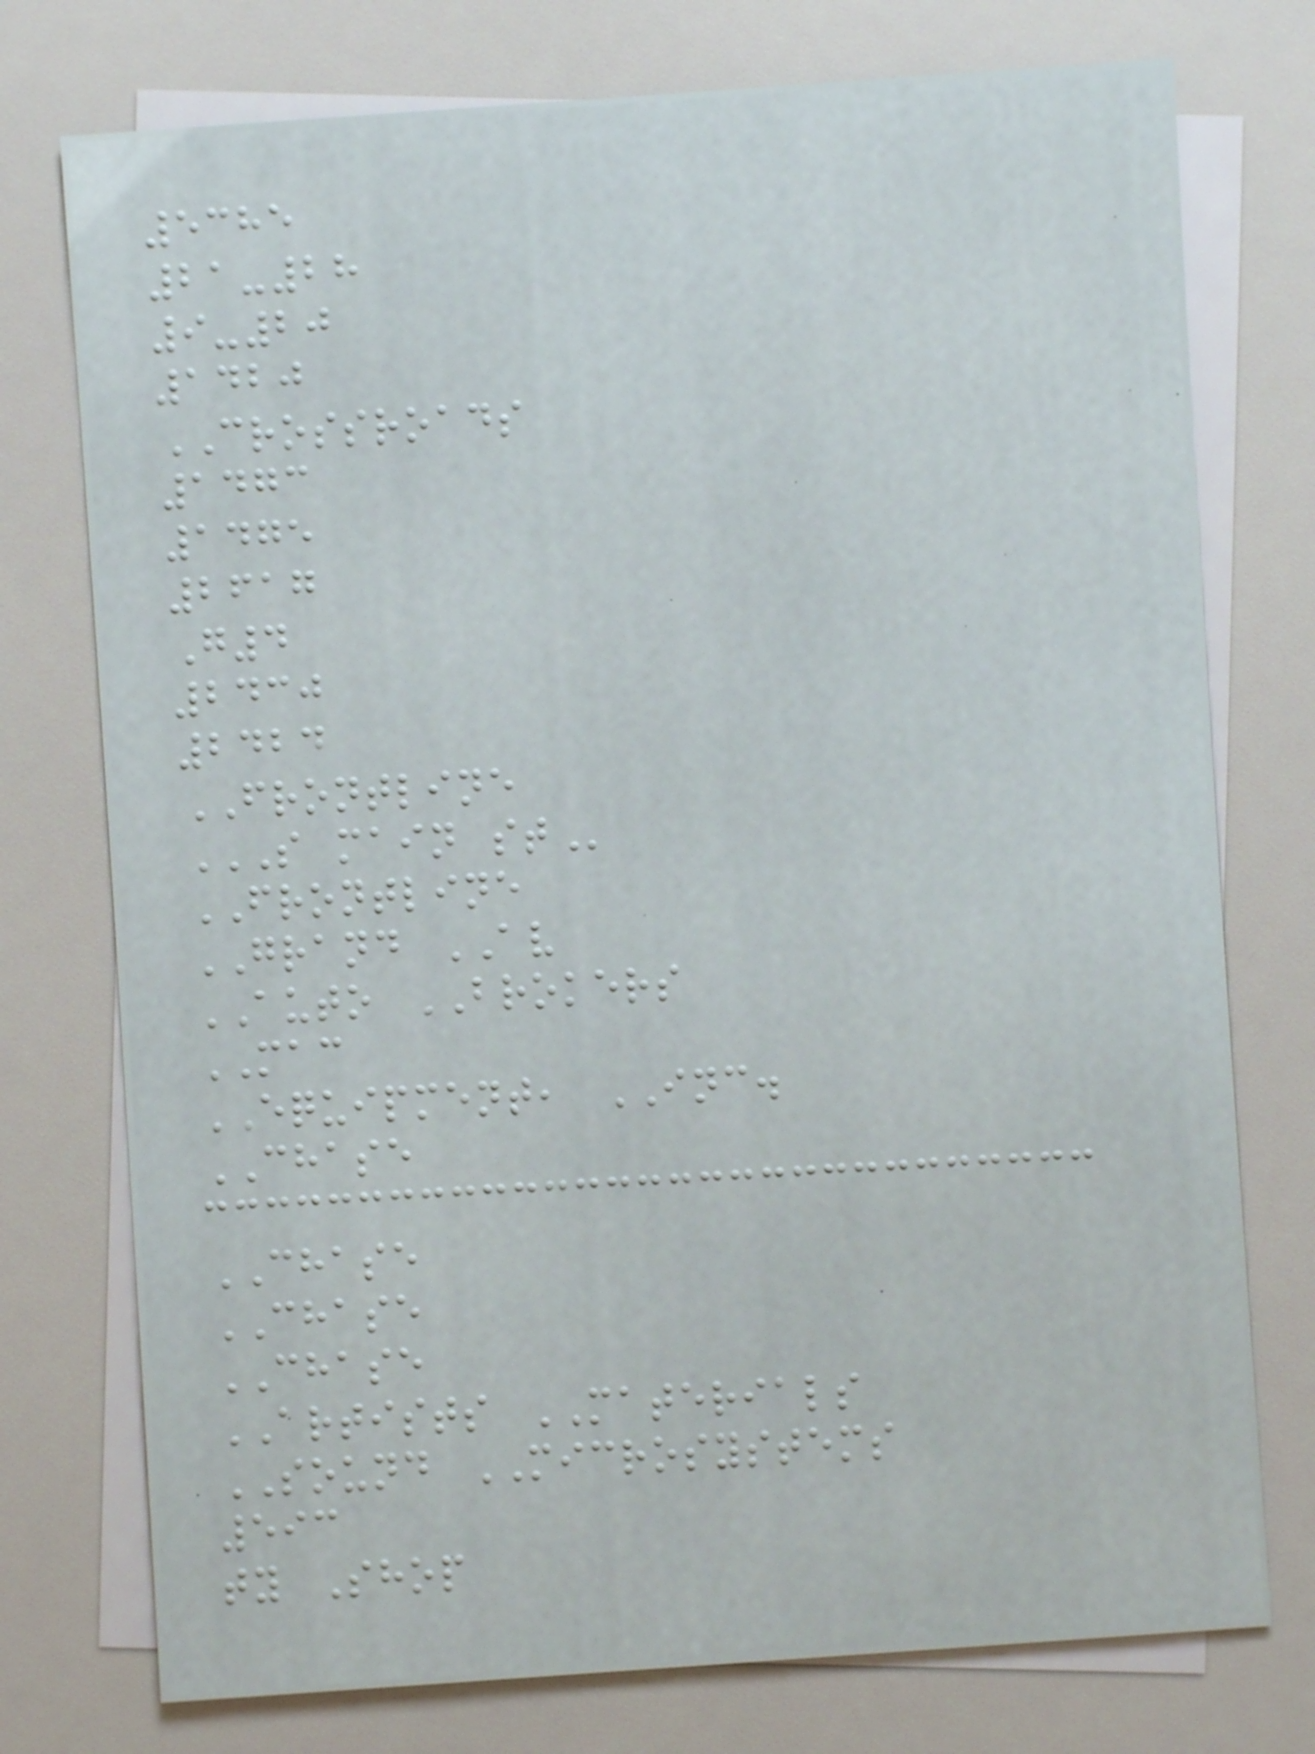5385
21-28
9-20
1420
CROSSROADS
1473
1475
2617
G4
2430
2424
FRONTLINE
S MAIN ST
FRONTLINE
GRAND AV
AUTO BROKERS
MAC
EQUIPMENT, INC.
CHASE
CHASE
CHASE
CHASE
ARTISTS MATERIALS
SOUND MICROSYSTEMS
593
ty Shop
